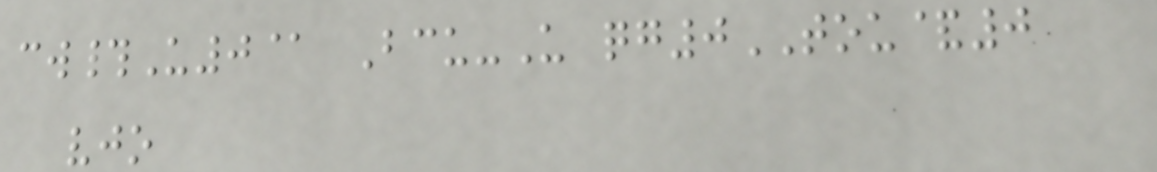cw#U0@ Bcu-U qg0TOU&0
vjo
